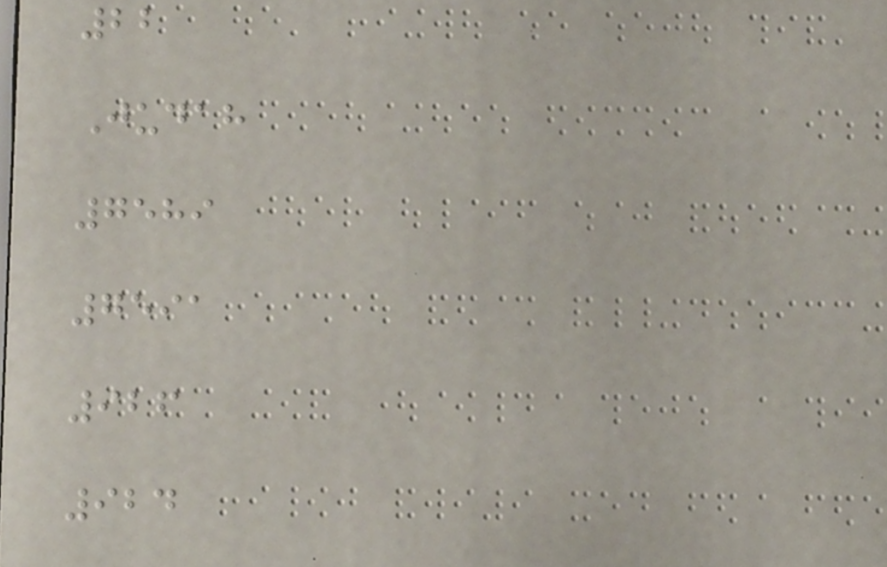22
Judah
7589
7591
926
924
